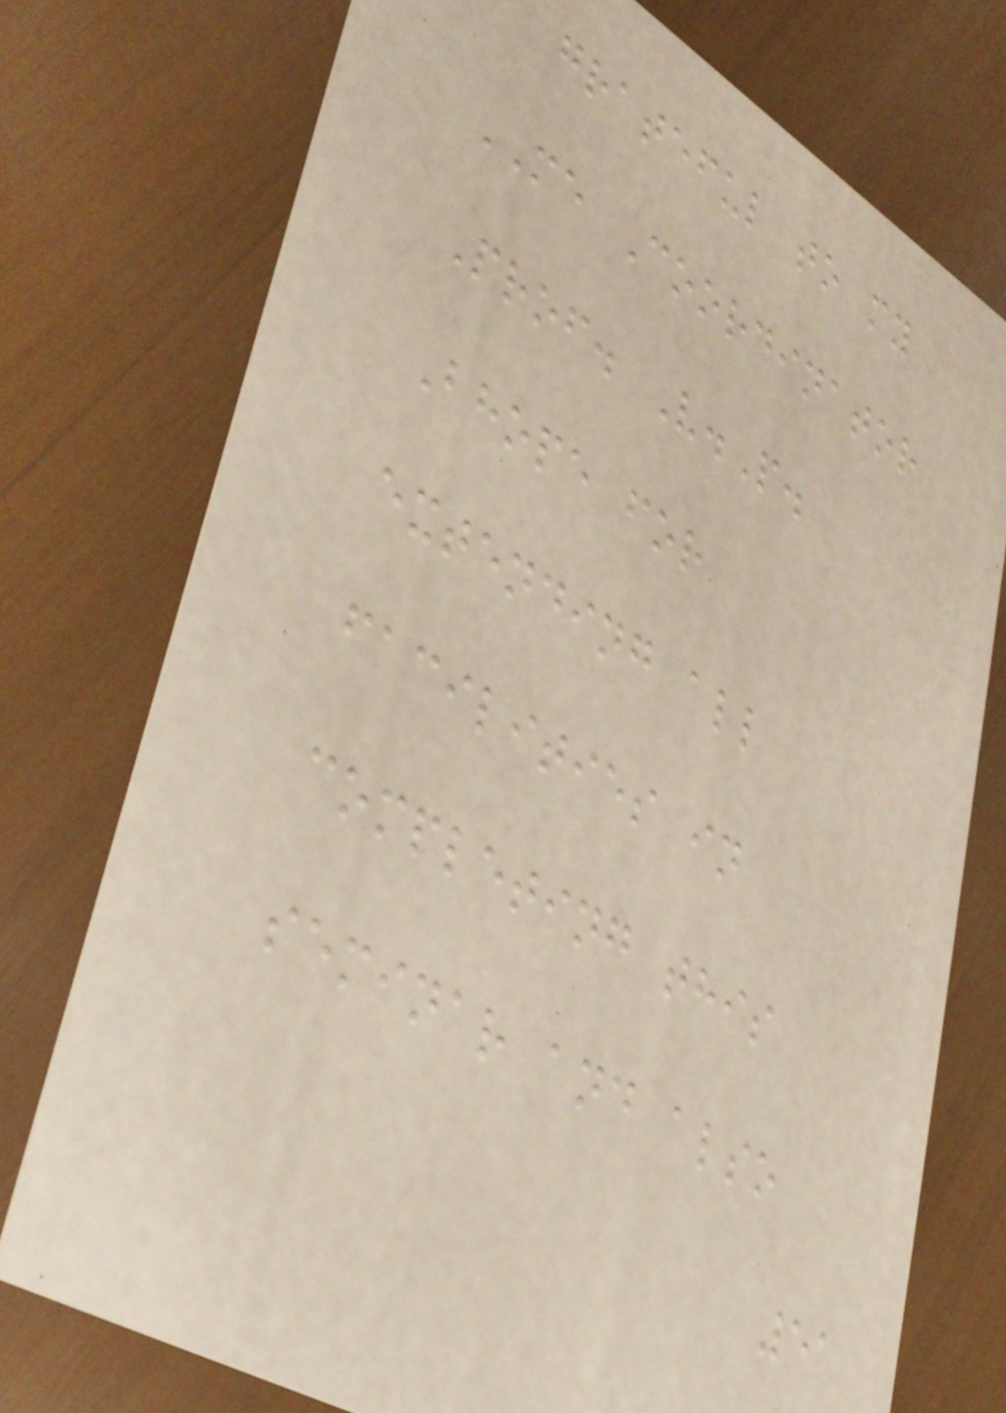grateful to my
ME Coordinator
Prof. V.P.
Bhope for
extending all
facilities in
completing this
seminar and also
51
